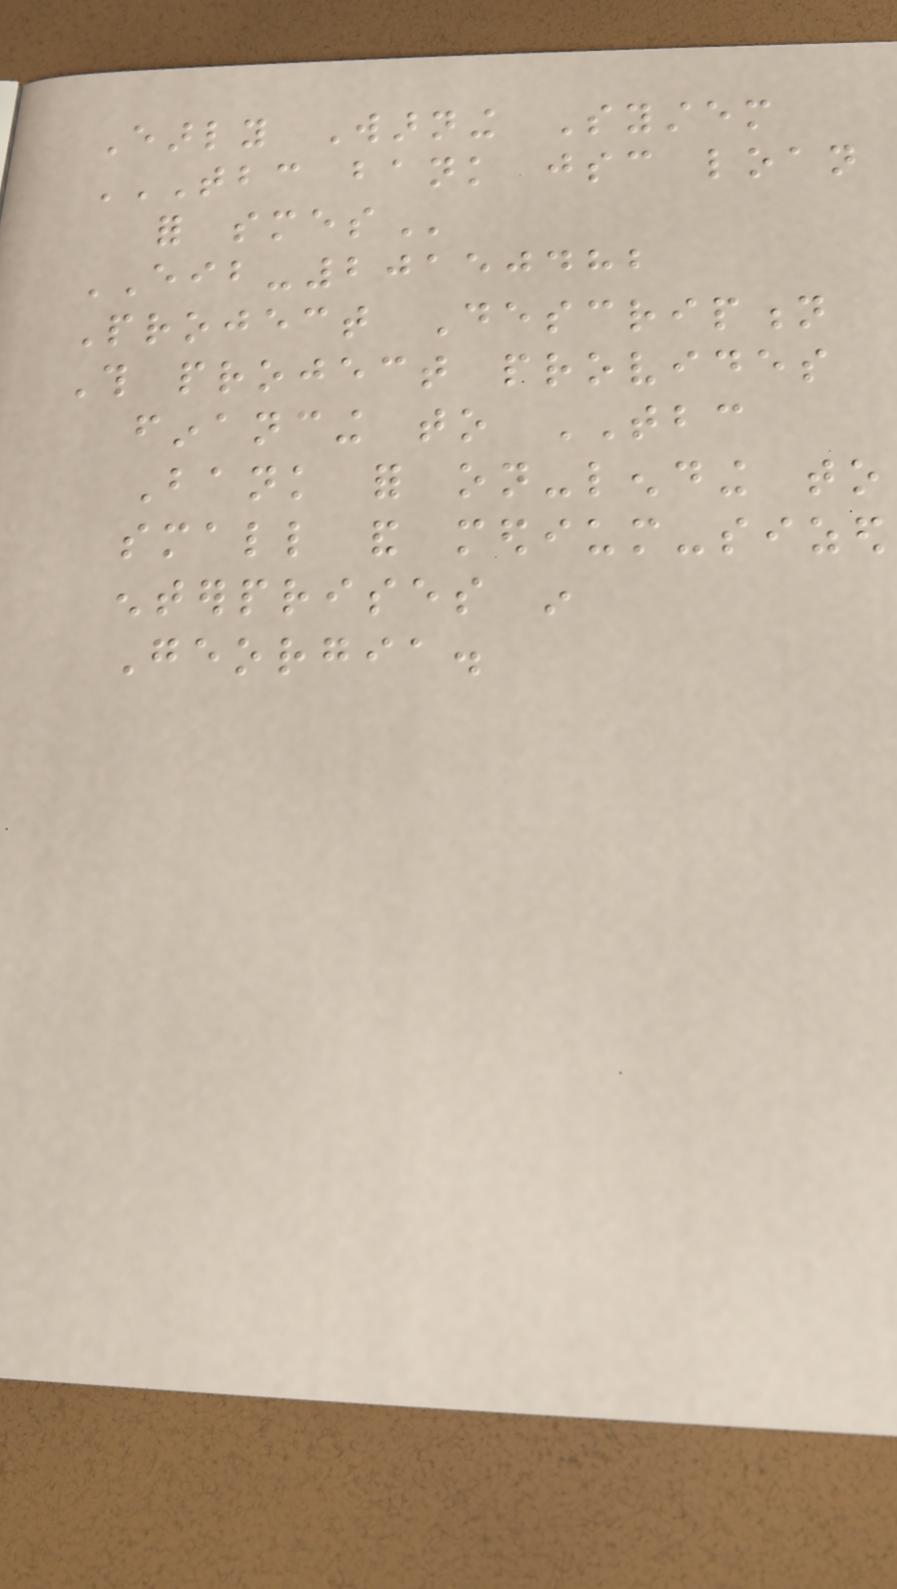Early Warning System
TBC BANK JSC LOAN
FOR SMES
EIB-20150482
Project Description
This project provides
financing to TBC
Bank for on-lending to
small and medium-sized
enterprises in
Georgia.
